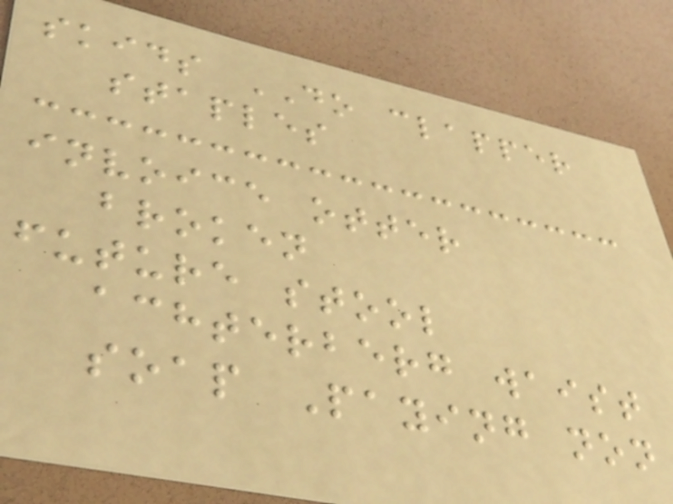skids DO clapper
staples
invoice otter
broken
future stool
achterberg waist
soap Paying non
